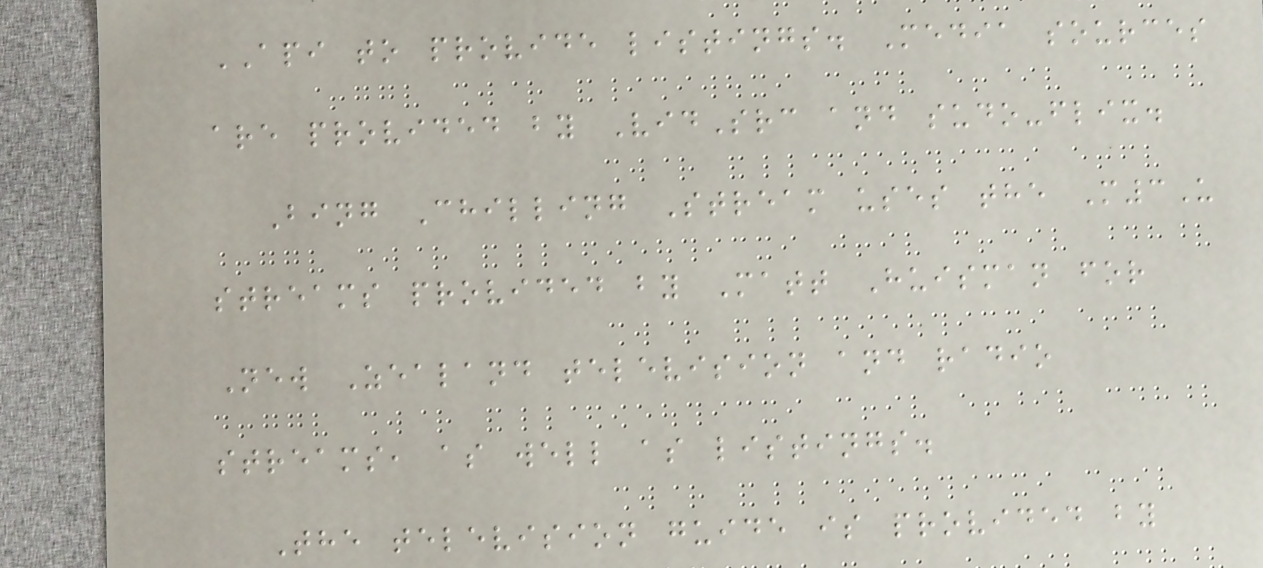API to provide listings. Media sources
are provided by VidSrc and sudo-flix.
Bing Chilling Stream uses the M3U
streams provided by Matt Huisman for
New Zealand television and radio
streams, as well as listings.
The television guide is provided by
